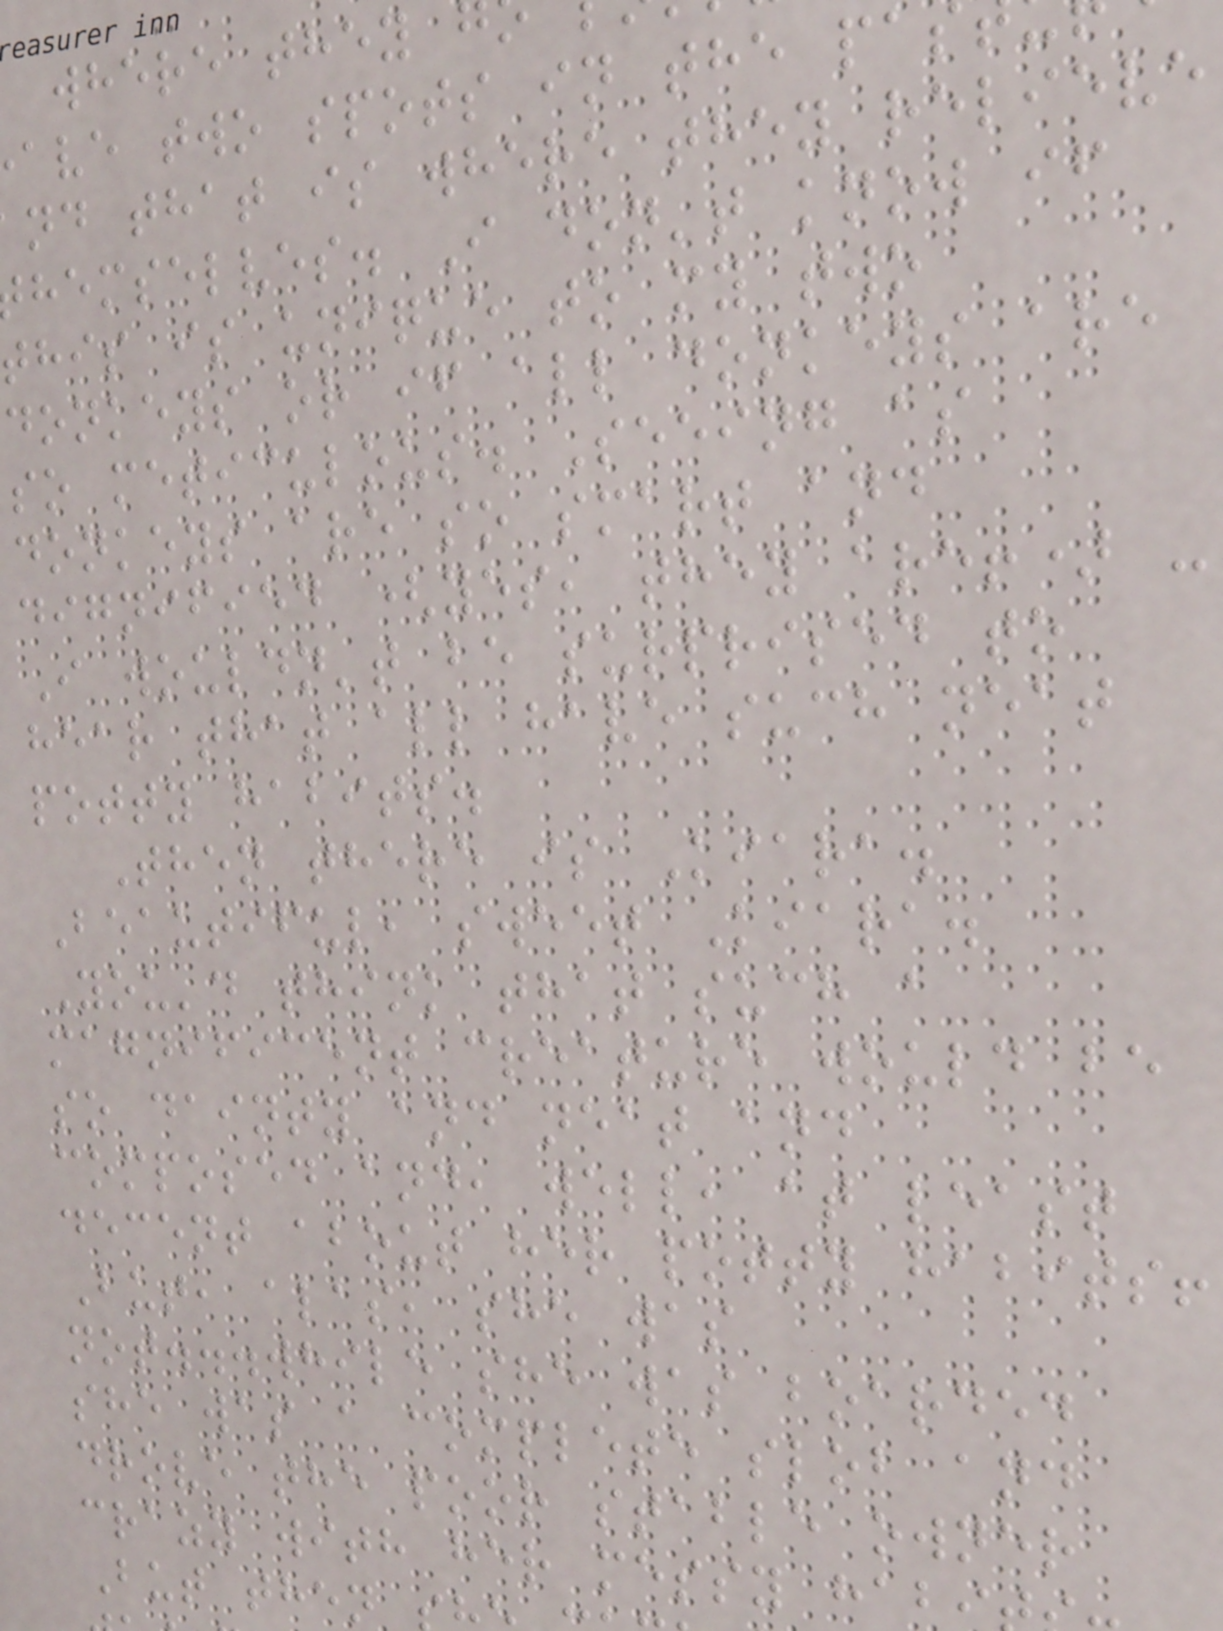where they
ave two spots in the pa
nd that is where they relieve
hemselves. I don't know if
this is unique to my two
donkeys or if all donkeys are
so meticulous. Seeing as
donkeys are so smart and
dignified (yes, they are!) -
I wouldn't be surprised to
hear that all have such neat
potty habits.
Then there is Kiara.
Beautiful, sweet Kiara.
You'd think that such a
magnificent creature would be
so dainty and neat and
composed and, well, at least
decent about her potty habits!
But, alas, she was
not...while she was boarded
she was a complete slob and
drove the poor stable owner
crazy with her messy hab
But then
